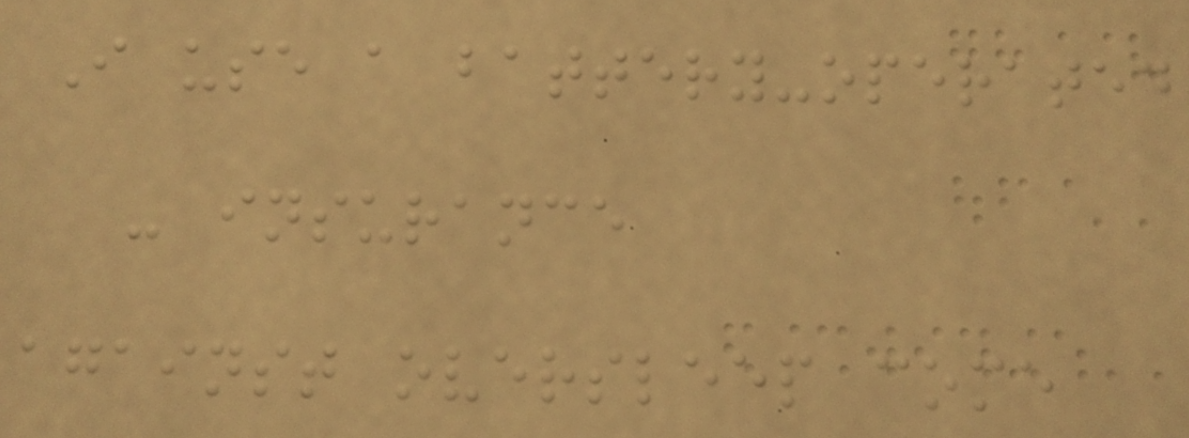I use a battery-operated
- insurance
against oversleep come
